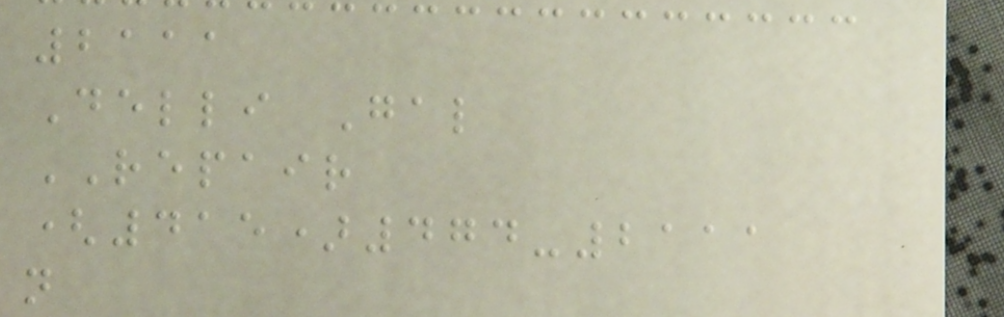2111
Delli Gal
REPAIR
(415)474-2111
n
